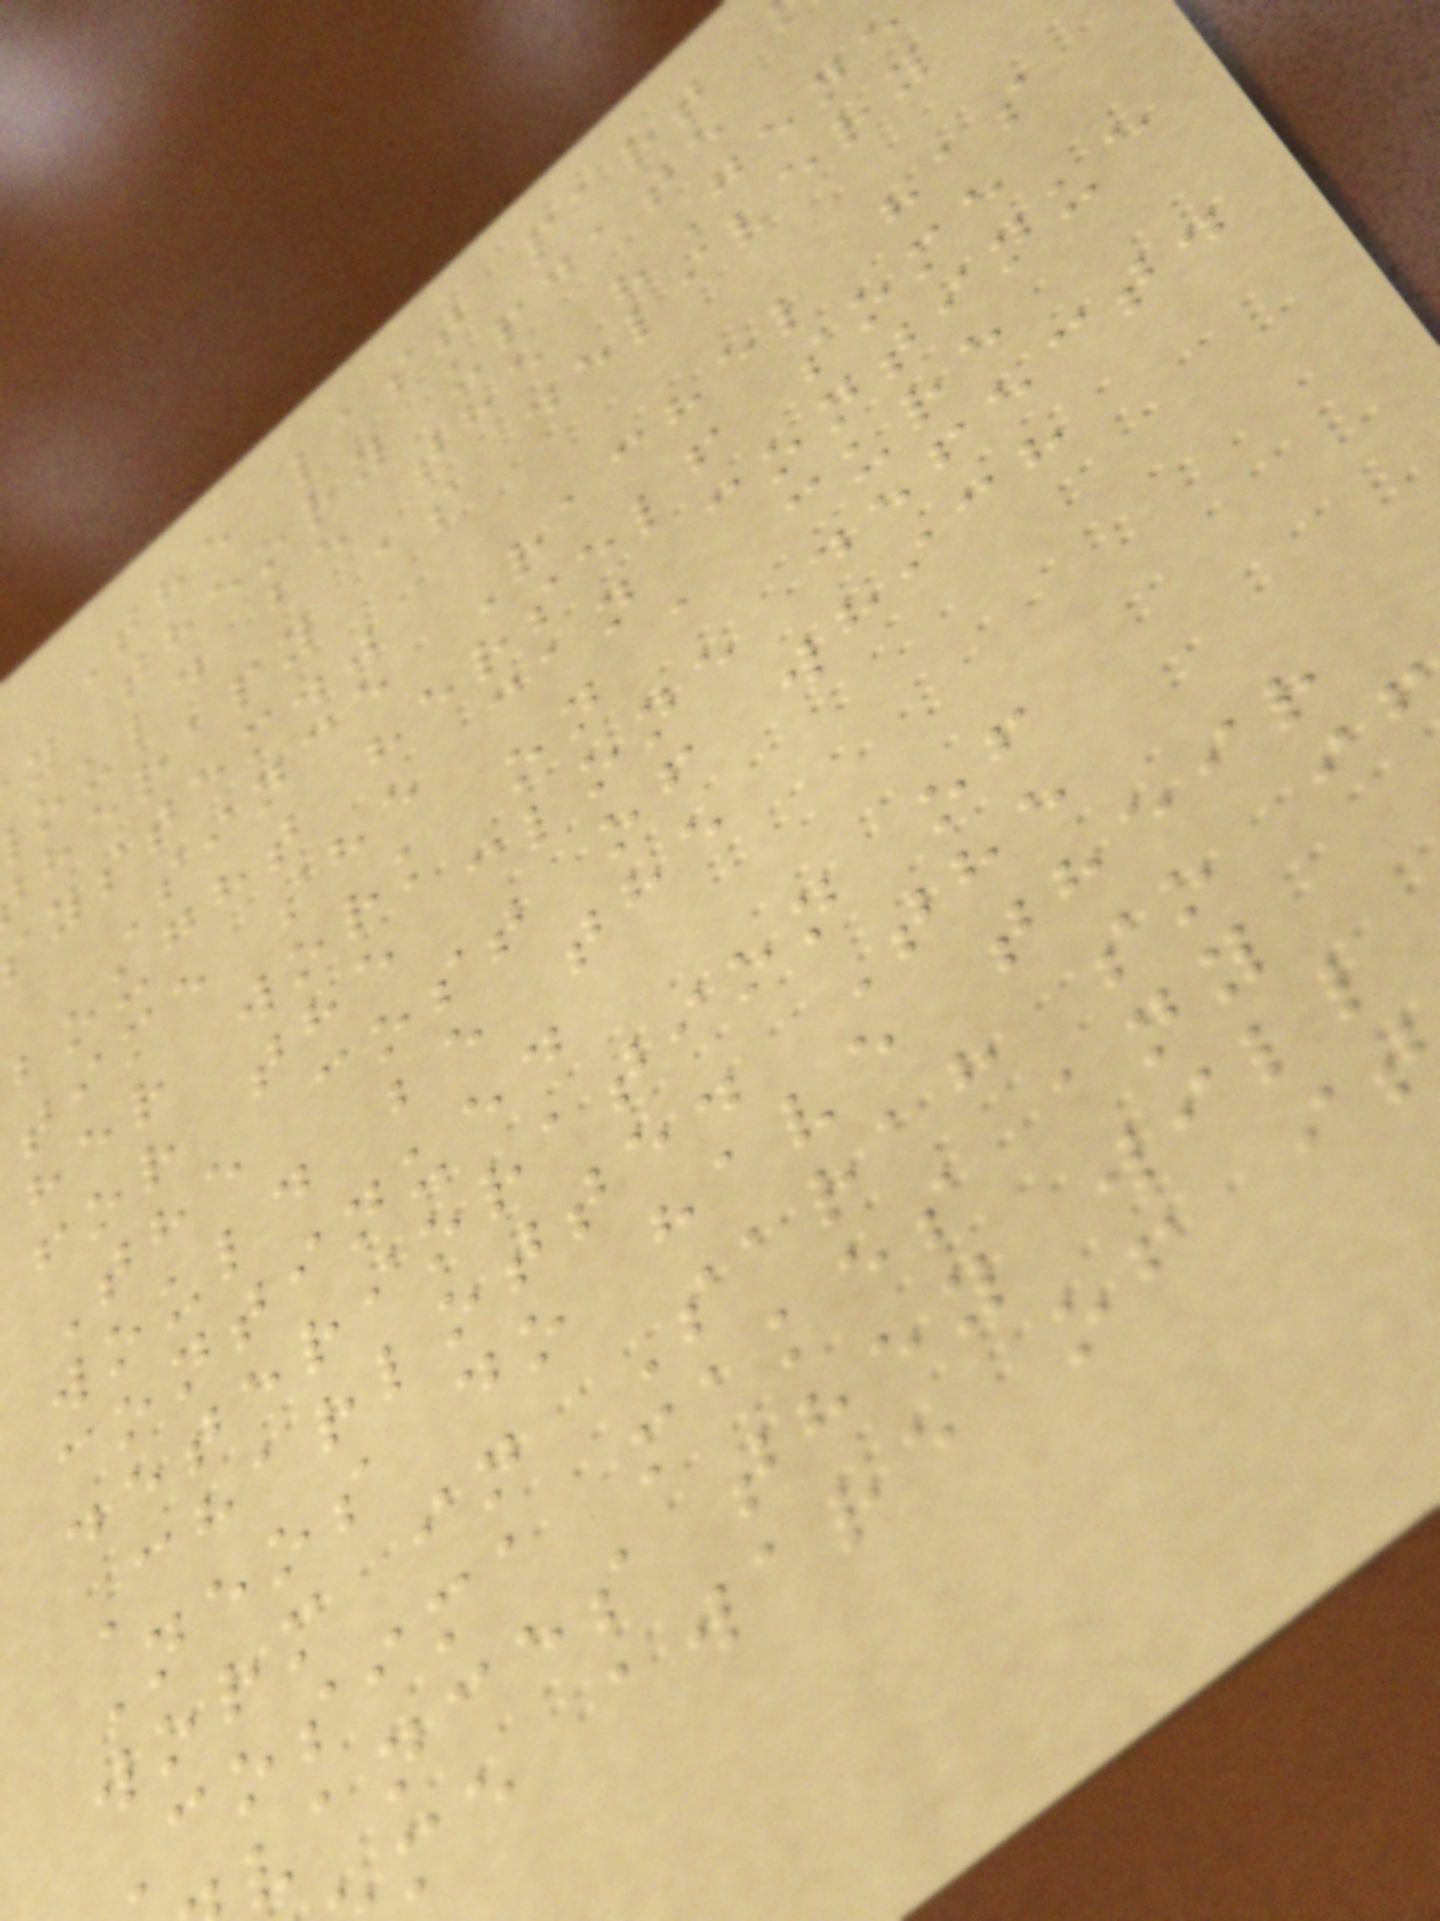The last part
y theory update
ould be the "Gene
herapy as delivery
ystem."
Since Rachel has
bought herself some
time she can continue
her work on a cure
for the clone defect.
The cost of which
would be the
continued
deterioration of
Charlotte. The
Neos do have their
worm in Sarah so i
Cosima makes any
vances they will
me aware of it
